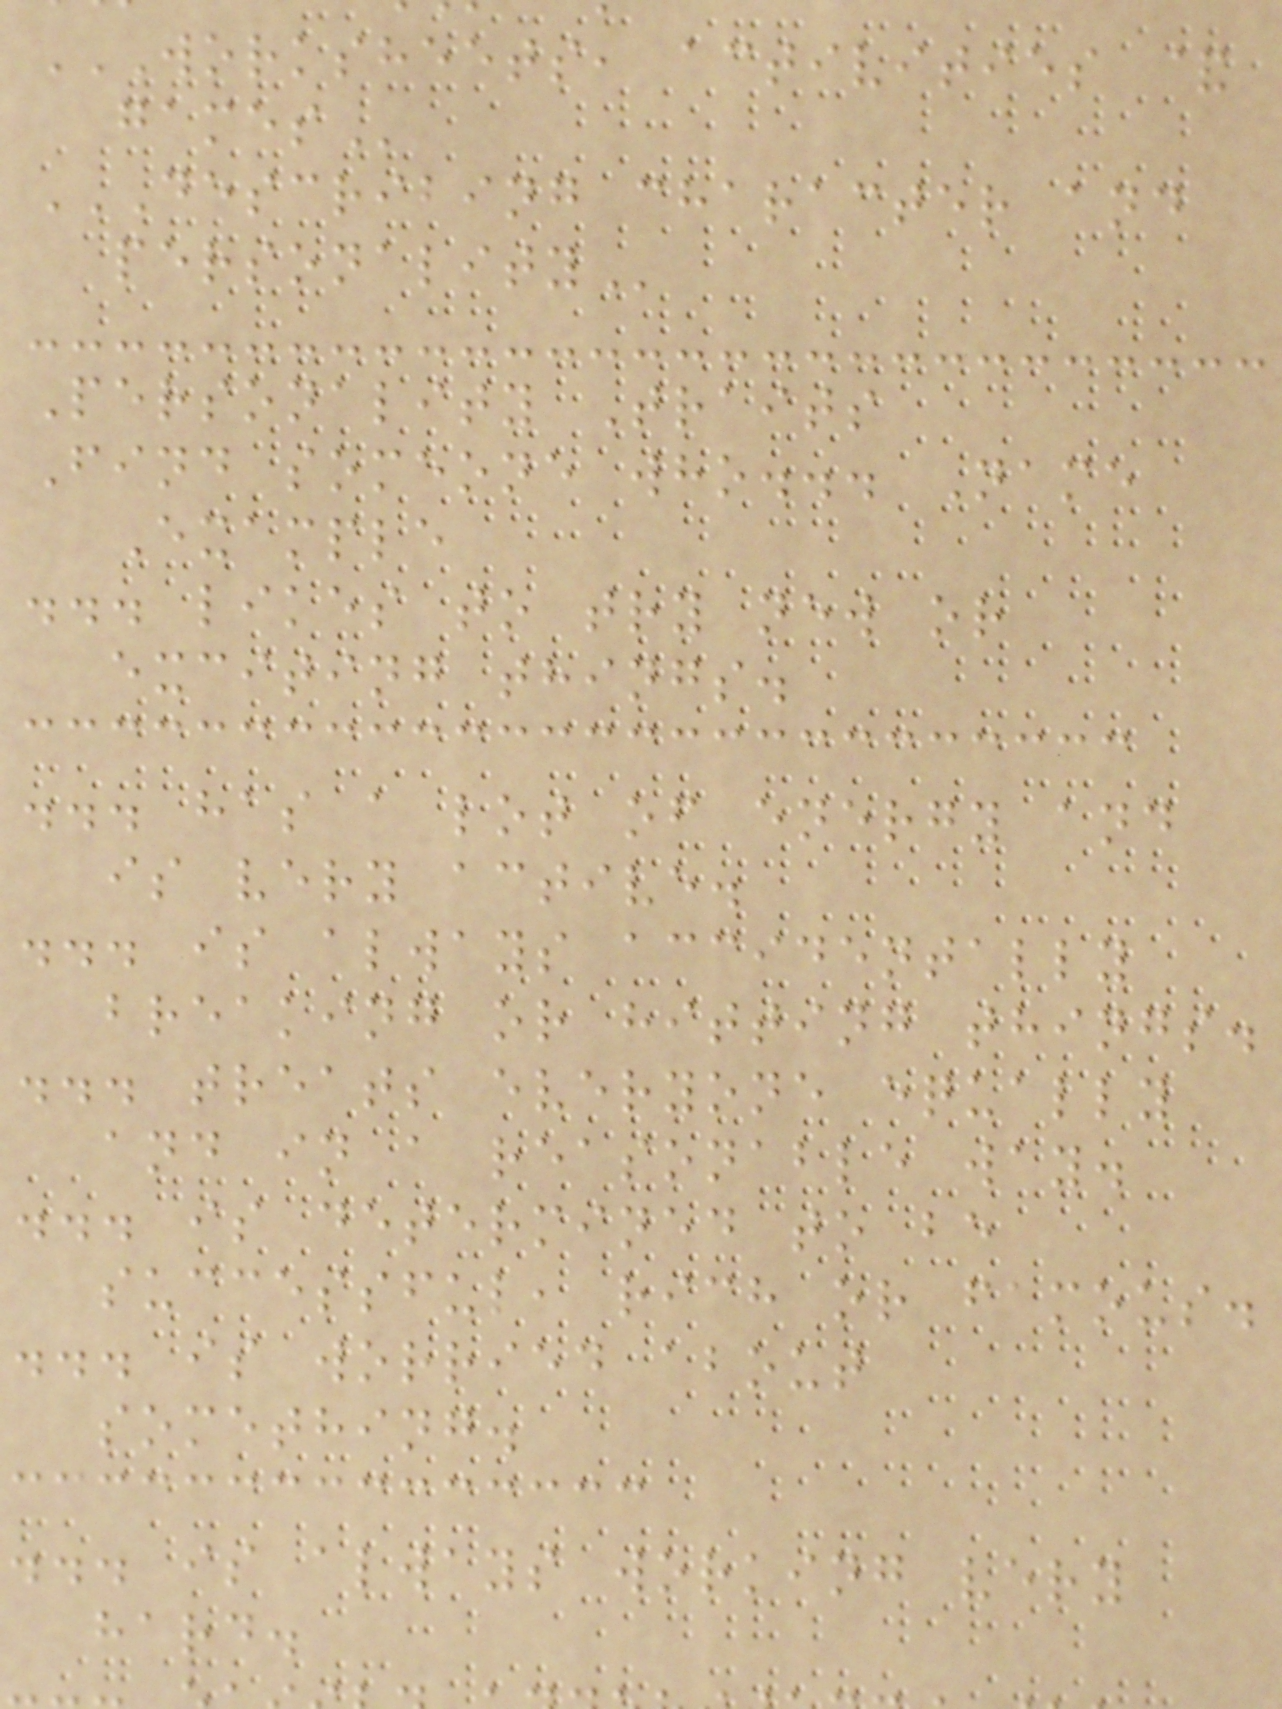WORKSHEETS, ACTIVITIES &
DESCRIBING CHARACTER AND
Personality Traits
Find someone who... Name
Example
... likes to try new or
exciting things.
... has a lot of energy and
is very active.
... is always accidentally
breaking or hitting things.
... treats everyone equally
and in a reasonable way.
... is determined to be
successful, rich or famous.
... is worried about
something.
... is always working very
hard.
